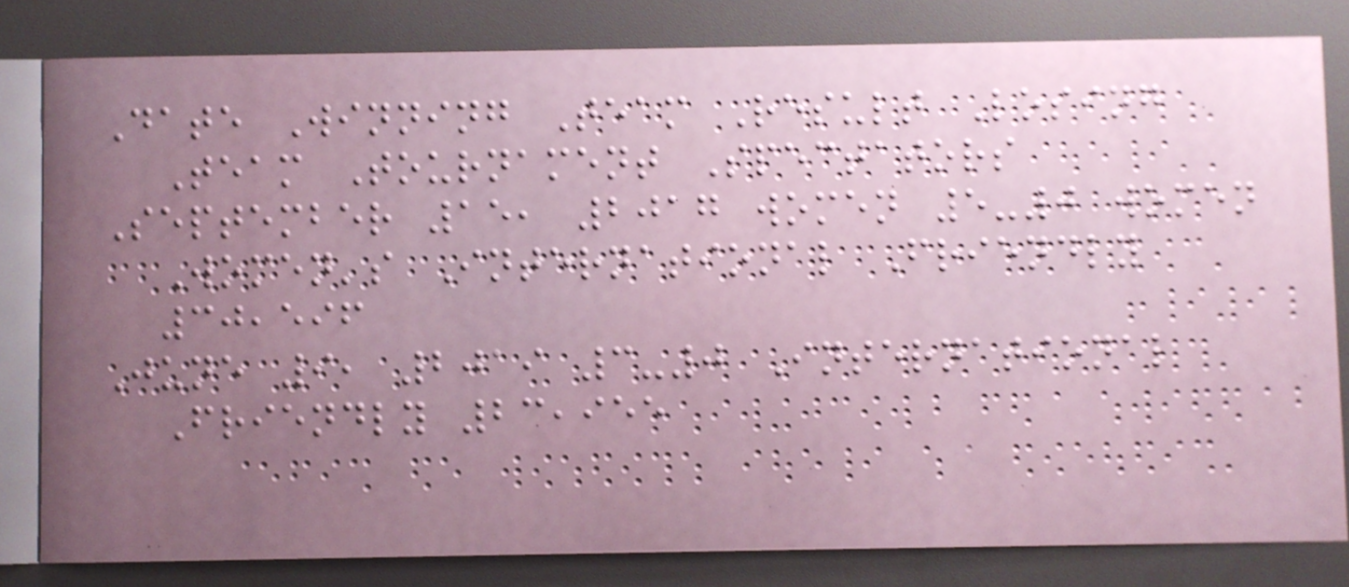Date Winning Team Result Losing
Team Tournament Spectators
September 15, 2017 women 5-0 women
Women's International Friendly
30,596
June 9, 2019 3-0 International
Friendly 23,955
